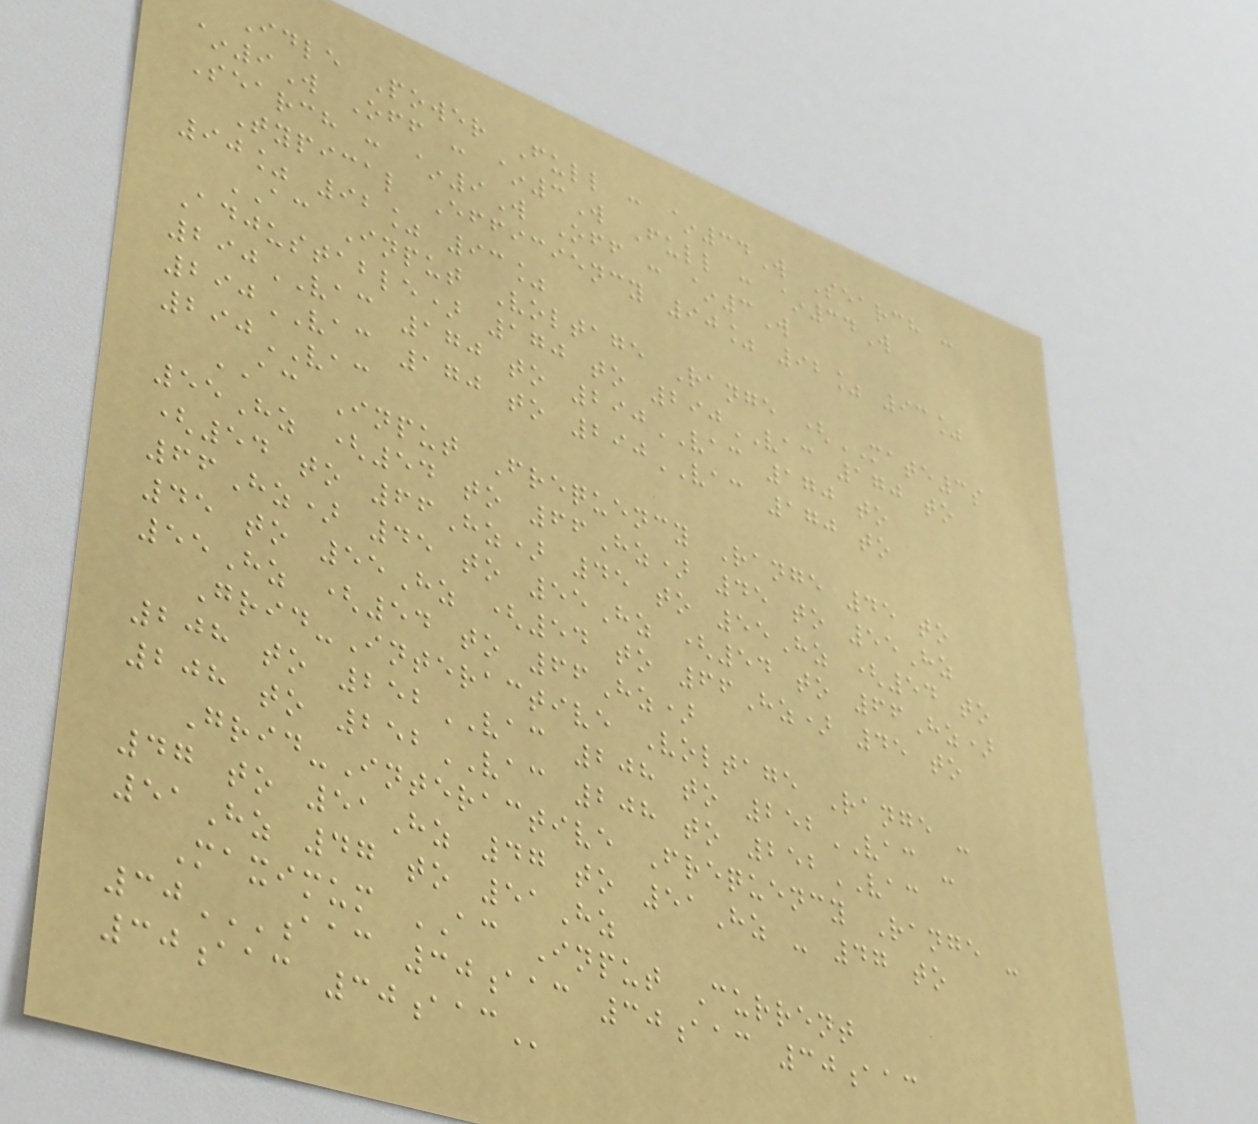Idle Power Full : ~34W Search :
~9W Off : ~3W Full : ~34W
Search : ~9W Off : ~3W
Typical Efficiency 90% 92% 93%
90% 92% 93%
AC Input Voltage Range (MATE3s
Adjustable) 170 to 290VAC 170 to
290VAC 170 to 290VAC 170 to
290VAC 170 to 290VAC 170 to
290VAC
AC Input Frequency Range 45 to
55Hz (54 to 66Hz) 45 to 55Hz
(54 to 66Hz) 45 to 55Hz (54 to
66Hz) 45 to 55Hz (54 to 66Hz)
45 to 55Hz (54 to 66Hz) 45 to
55Hz (54 to 66Hz)
Grid-Interactive Voltage Range -
208 to 252VAC 208 to 252VAC -
208 to 252VAC 208 to 252VAC
Grid-Interactive Frequency Range -
47 to 51Hz 47 to 51Hz - 47 to
51Hz 47 to 51Hz
Maximum AC Input Current
30AAC 30AAC 30AAC 30AAC
30AAC 30AAC
